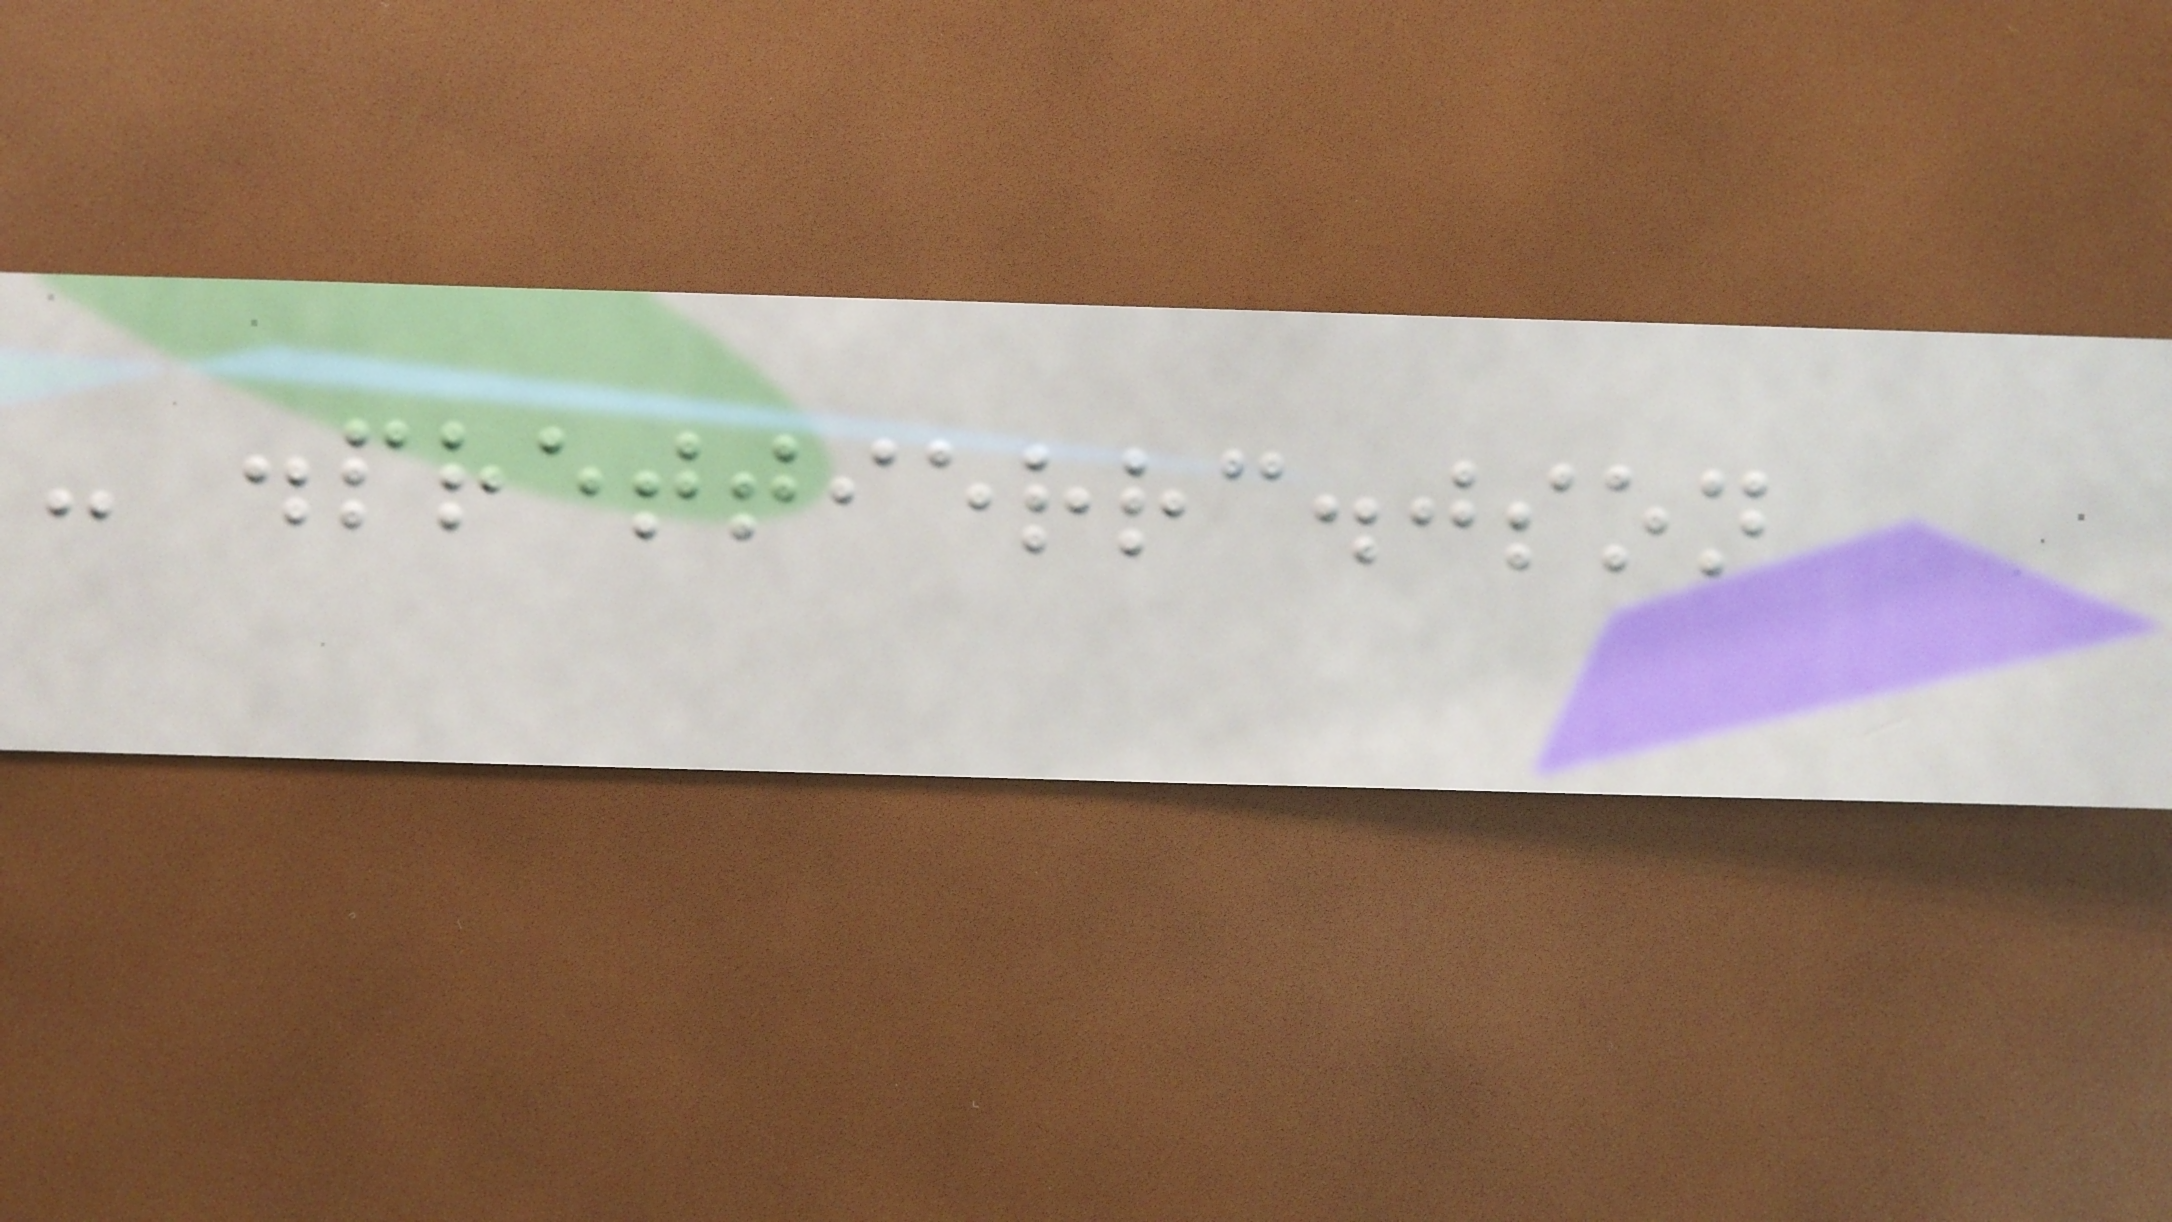- .prettierrc.json
